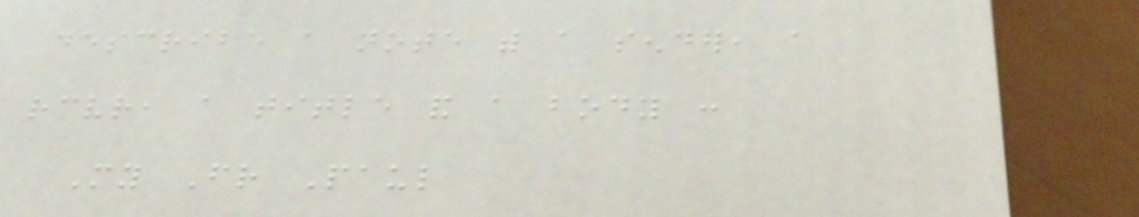describe a note with a sender, a
receiver, a title and a body :
My Friend Paul
